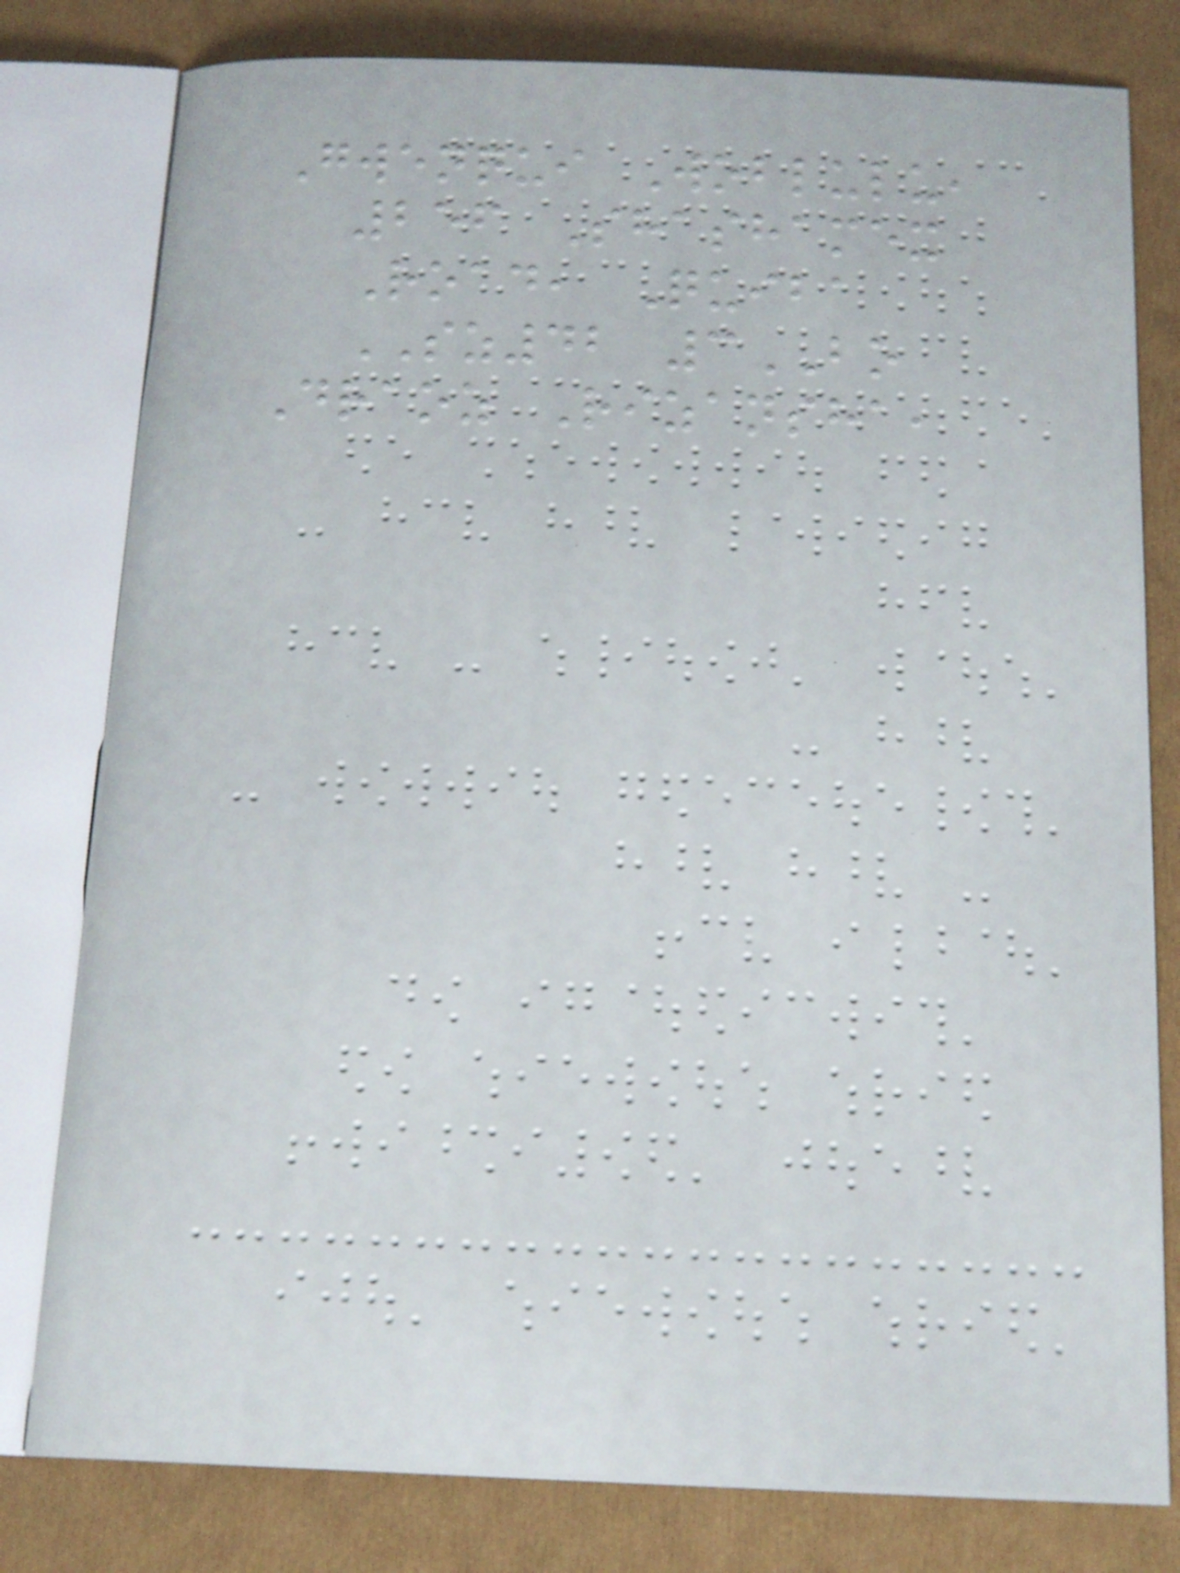Gwenqui Woblulu,
256 Shashamex
Road, Quiba
SZ42 3BO
Draoz Rizansha,
